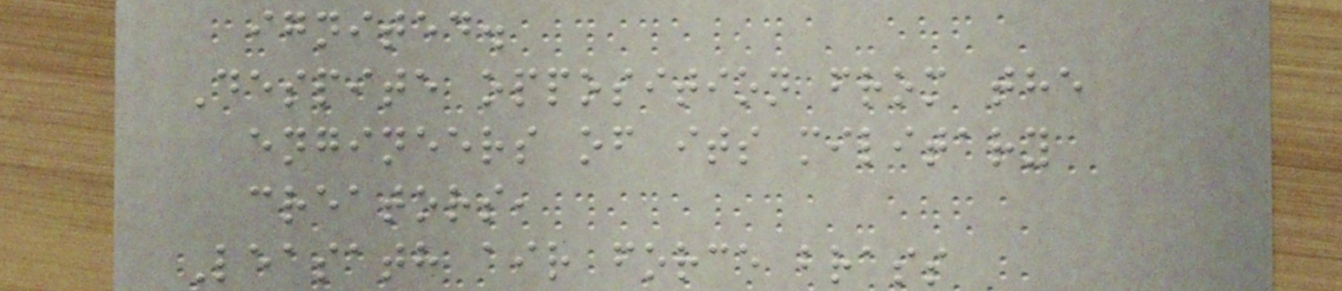ignited.
Despite opposition from the
engineers of its military
creators,
Leasath air force brass
